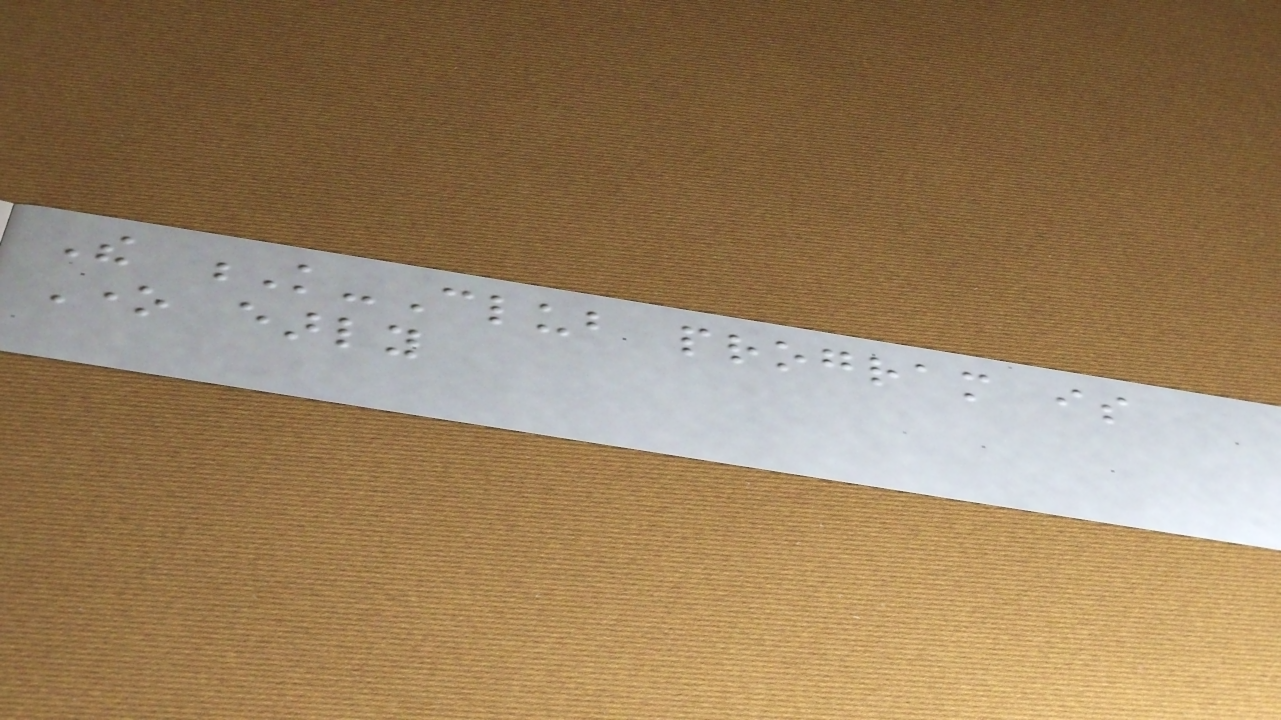The K-Club program is
One early
